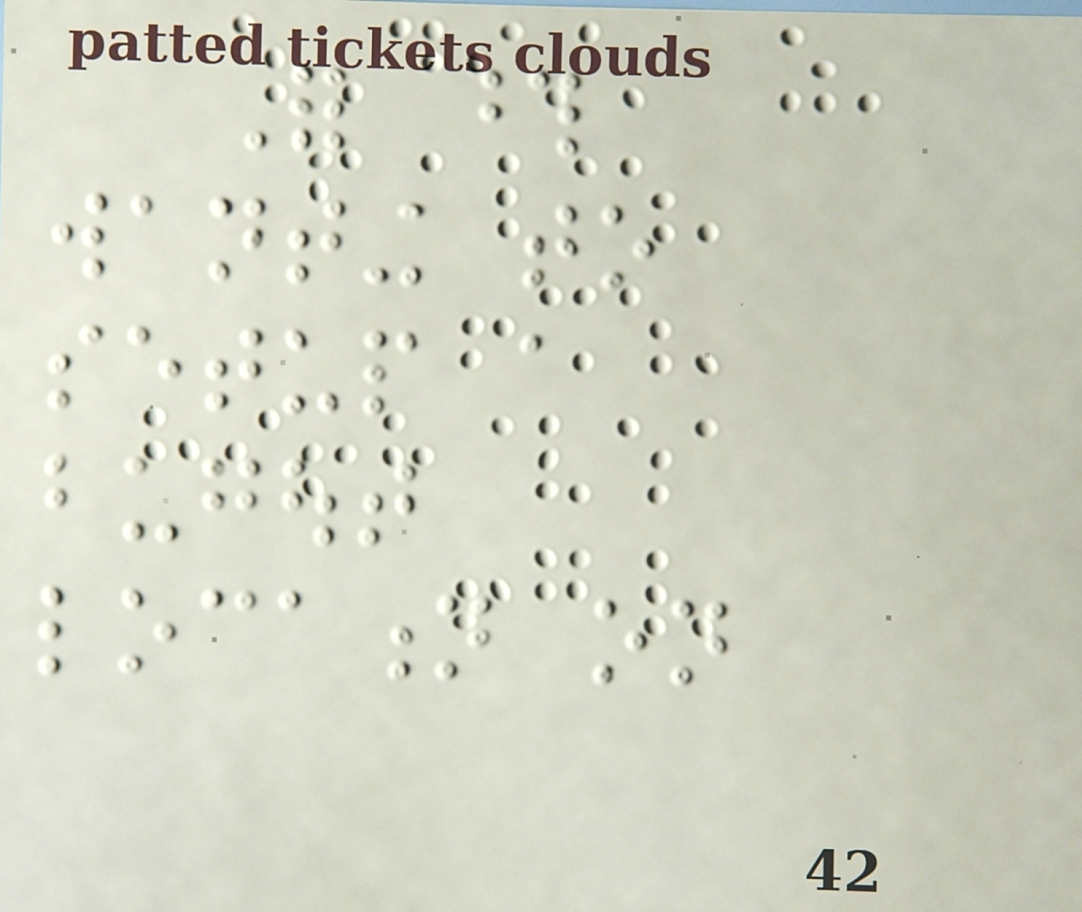For those
wanting to
setup a
bugout
location on
